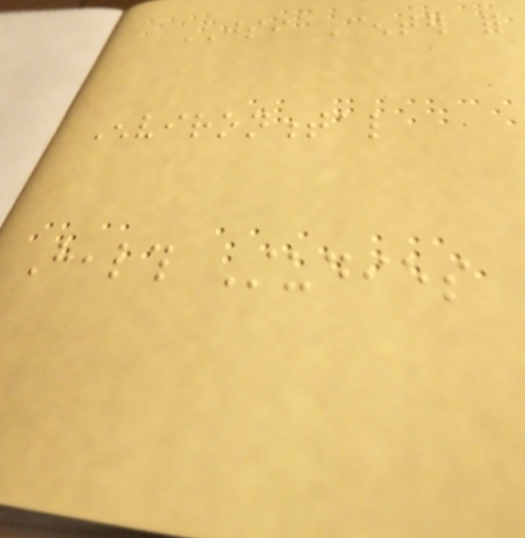JSI Center for
Environmental
Health Studies
